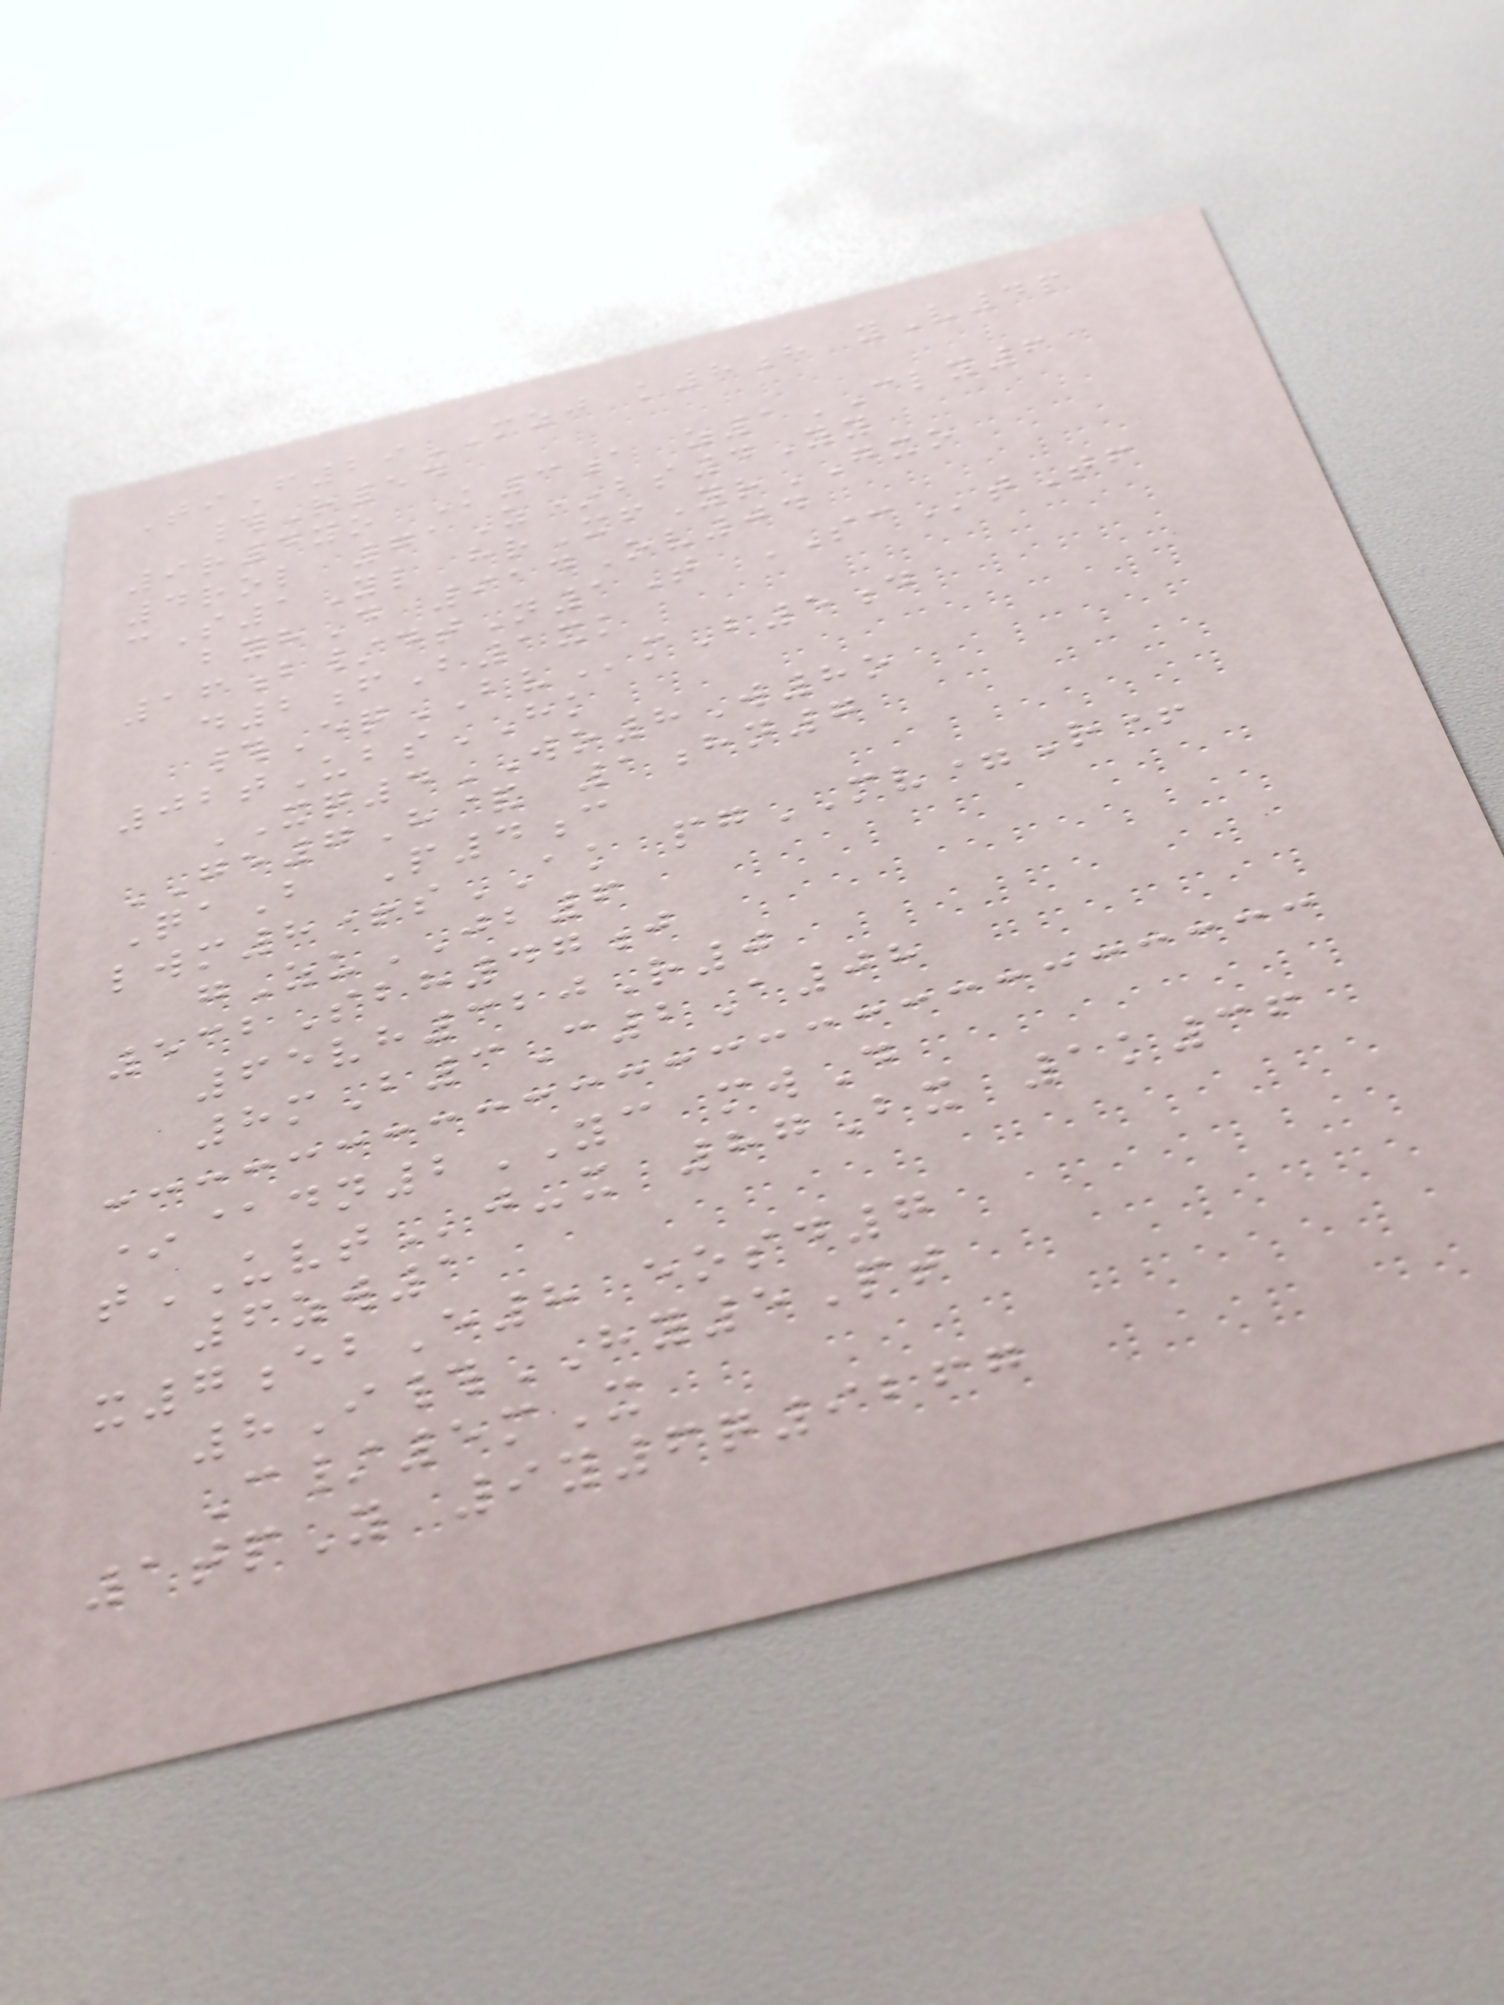TiF29MZJ k8h yV4p
#R54
9r4yo K3a z1CLY6
4rol 71Z*bs4Yy
cS1Yl hrXfYrGXO
byhD 914Ov04
16b/dtN1T SCtTf
d2fB1xk
#EqBVmB5d
02tUbsHK
XQ4WO8W8o
GE7H& 1hn7
QaB P4c
lwm8+sAK pgMV=R+
gZuJB6
532Sbh47j
65vh320R0
8mB3C2A08
*@dn2YC mwD
tUVTj-x 87Bx 1k36
6zw1
x7ebE8 eosd7
8I#HY5Pt
C/5mX
1tpY 9y6q9267
